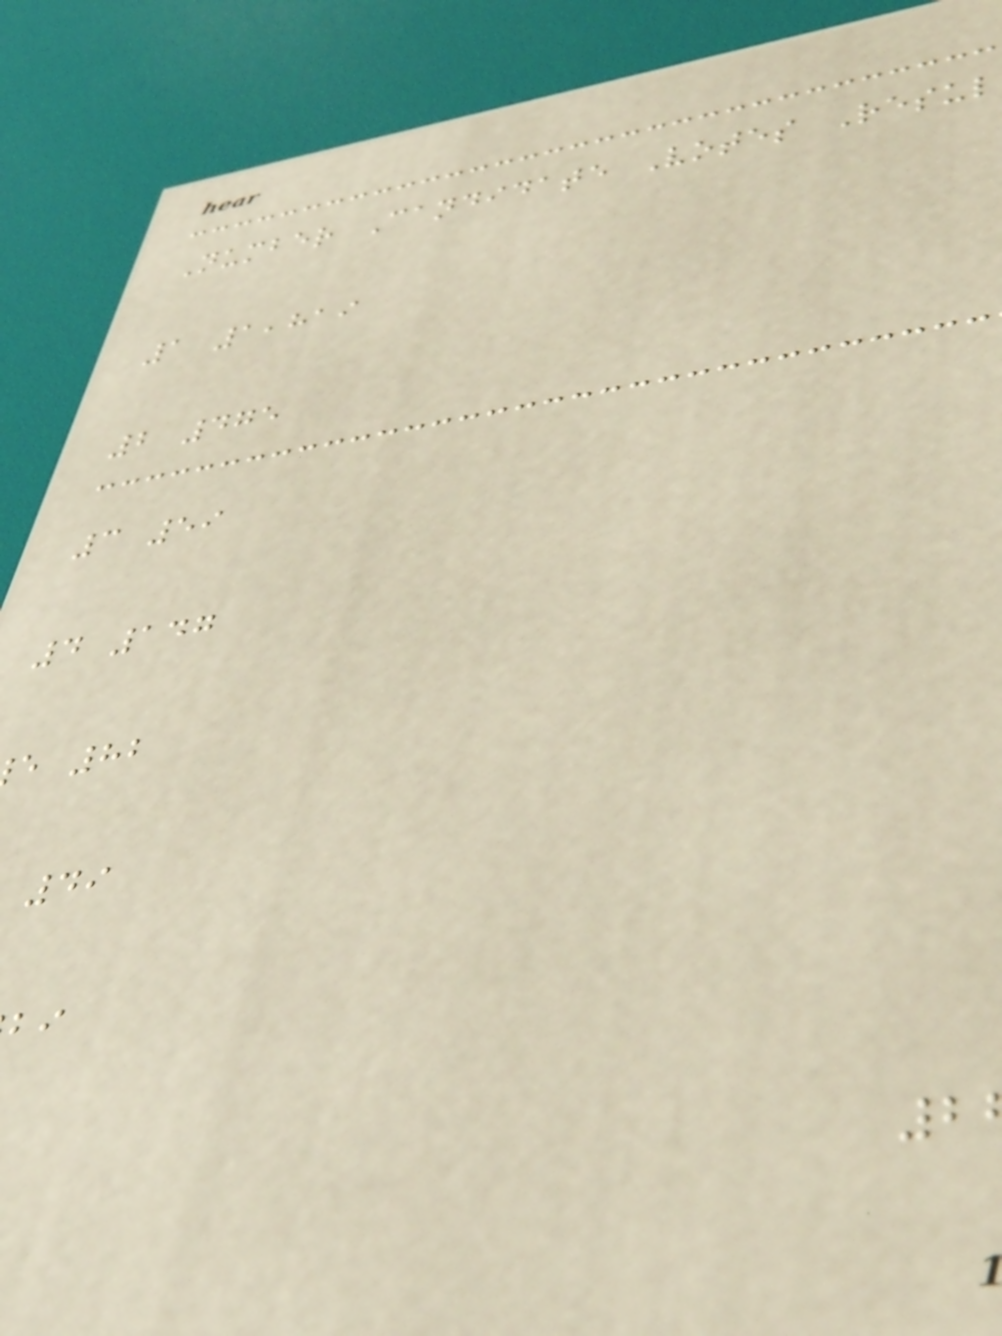Number Candidate Votes Resul
1 1,819
2 475
3 59
4 147
e 82
